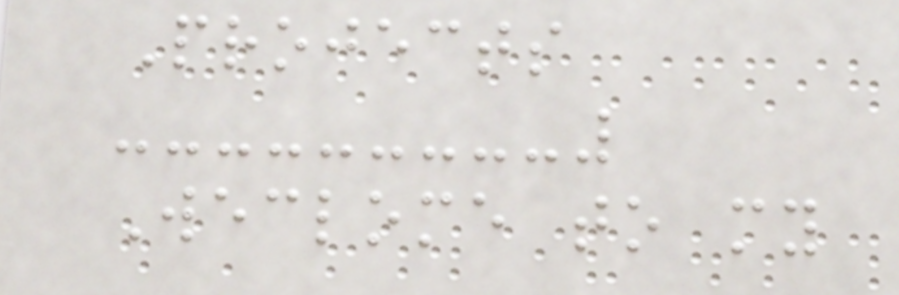Projects
Weclome to my
